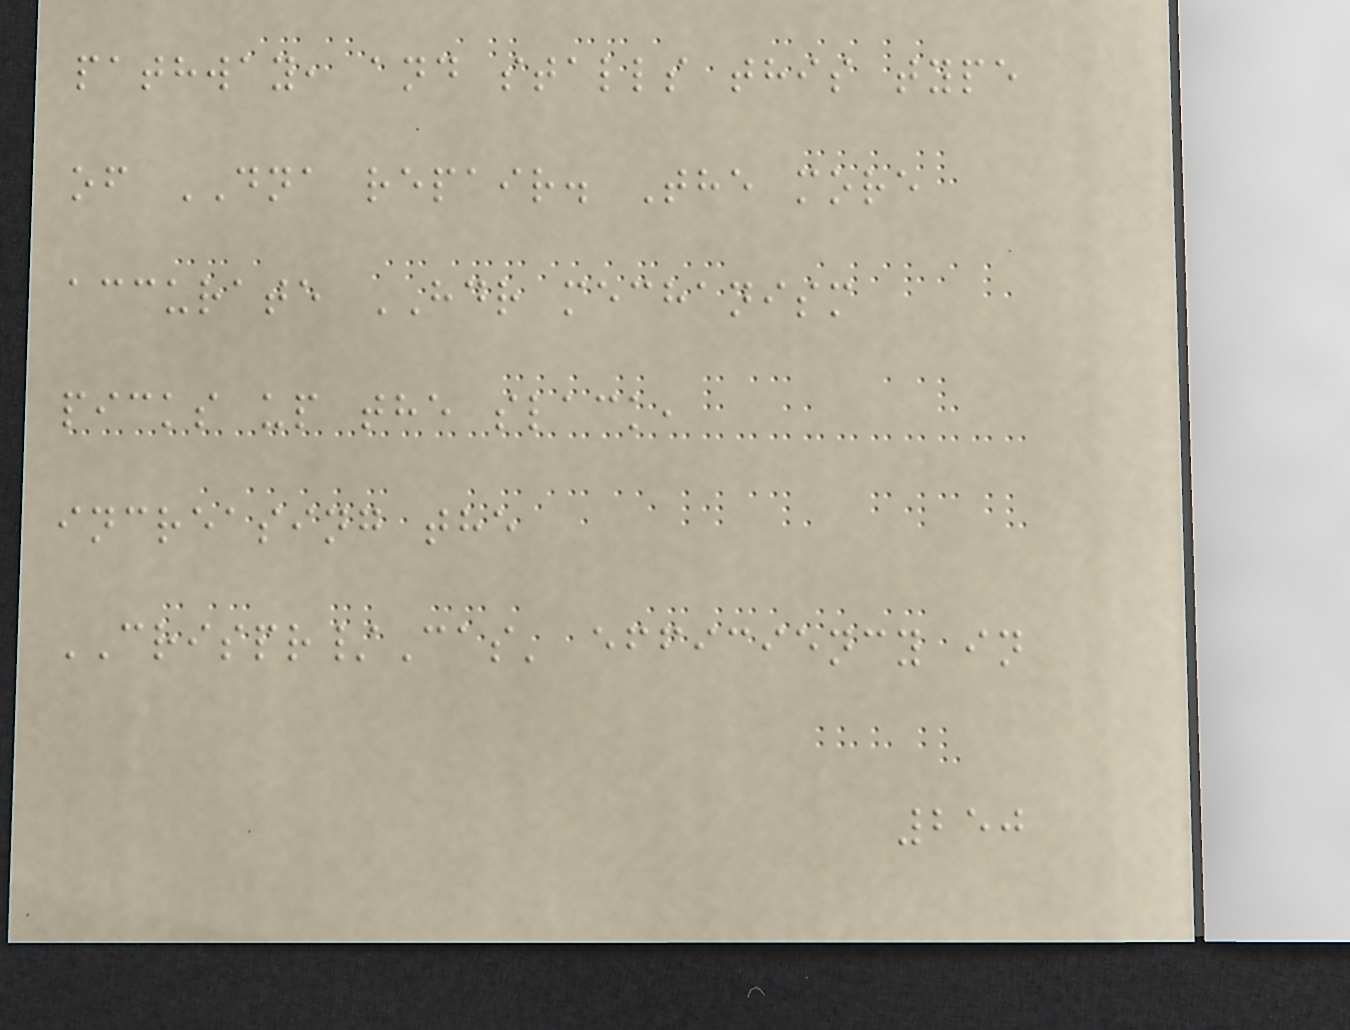pathway, and stalls this type
of DNA repair. The more
accurate HDR mechanism
picks up the slack,
increasing the
CRISPR/Cas' efficiency in
250
